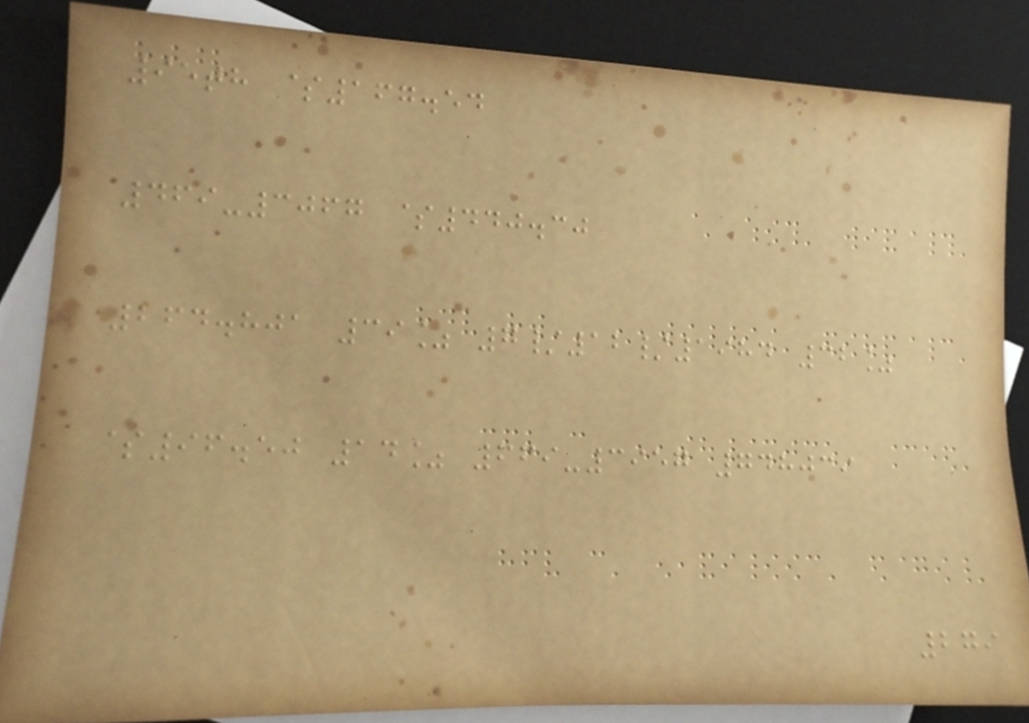95th $167.54
469-3067 $440.30
264.801 39% 7/12/1984 32%
$96.50 14% 669-3957 748039
279
